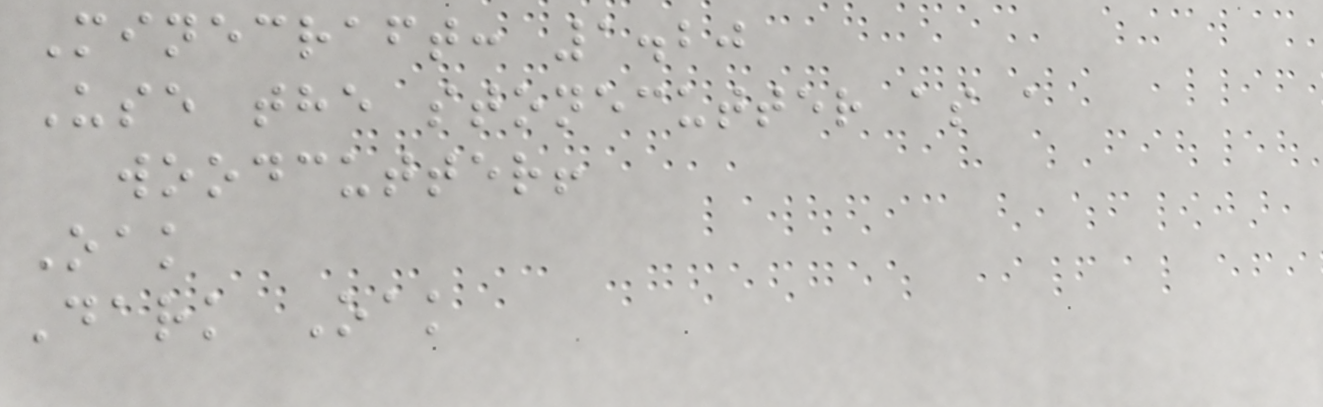Minecraft: 1.20
Use the stonecutter as a
woodcutter!
Oak
Dark Oak
